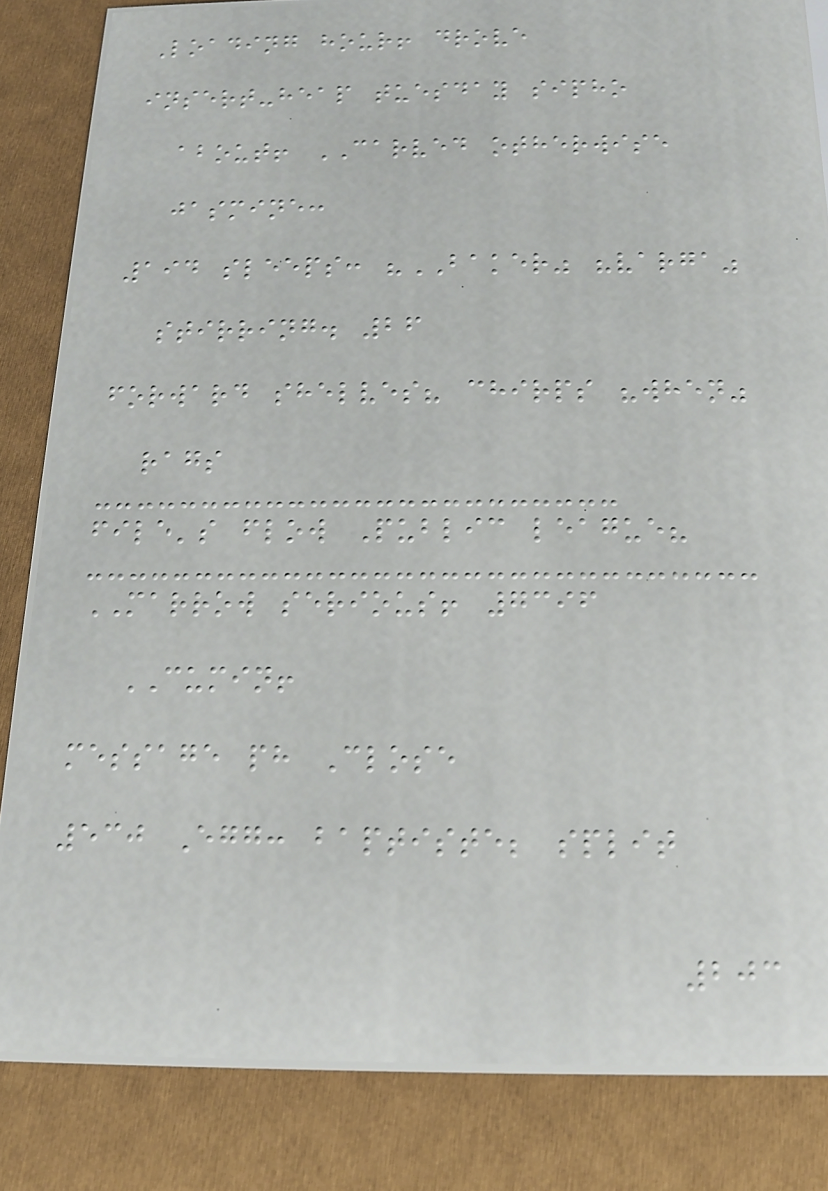Loading hour! drove
insert-heap tuesday sipho
about! CARVED otherwise
jasmine:
194 sleeps: "BAKER" "varga"
stirring. 26
forward shelves? chirps "when"
rags
file's flow Public league?
MARROW serious! 7396
CUMIN!
message ph Close
530 Egg: baptiste; split
203
